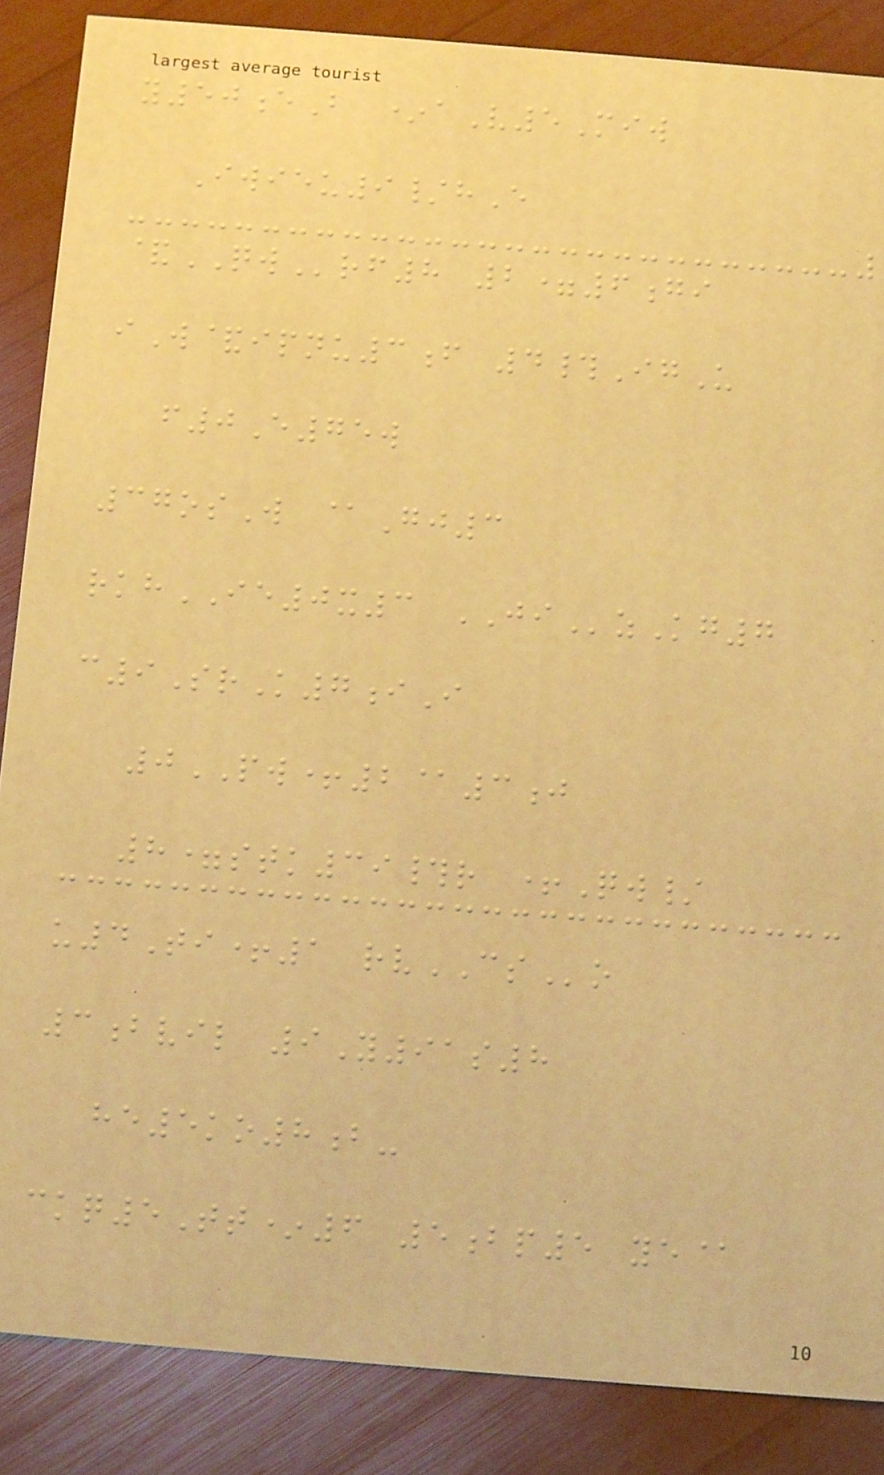y50eB *aV5Miw
Iwieu9/hE
&QWrf8 2=6gi
iW&ipnu3f 4#IgU
f0E75w
37osW @Gj3
rkhIE0x3 JIzKg7
c9SrK7iI
0PW+2@3j
8=stk39#r +Qw/
u4Ti+1 rvCSo
3bvil 9Y91s8
he5ko8b-
ckq5Tt*6 5bp5 ye@
